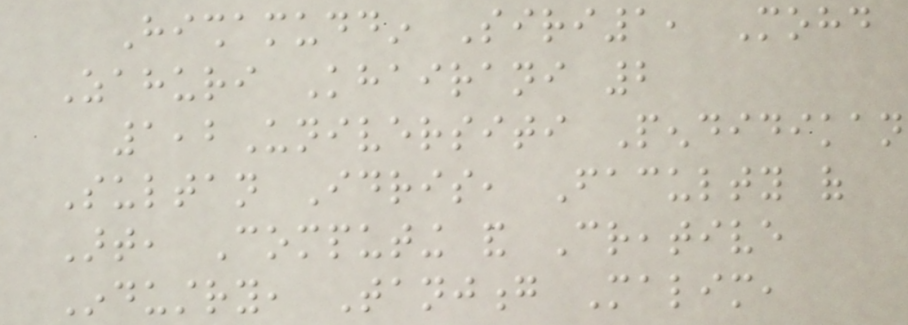Hishamuddin Siri1, Mohd
Zahuri Khairani 2
1,2Universiti Pendidikan
Sultan Idris, Faculty of
Art, Computing and Creative
Industry, Tanjong Malim,
